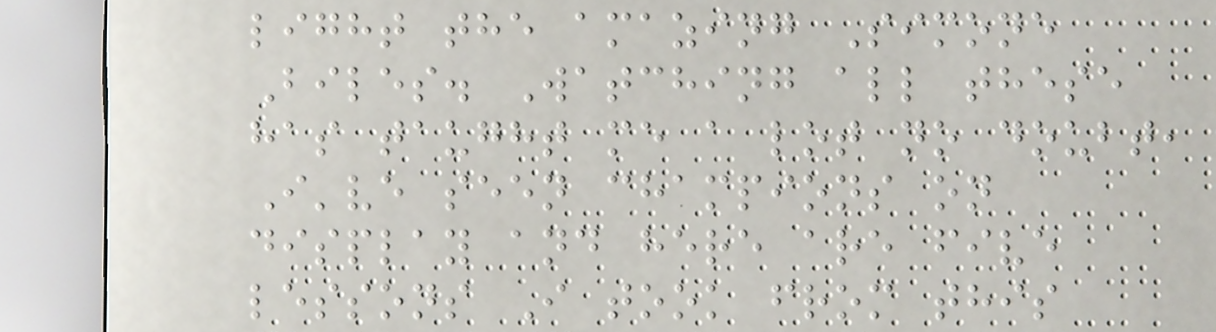light the amazing Simone
Biles. Watching all these
has taught me a lot no doubt,
I've seen champions on
display and here are five
lessons I took from this
